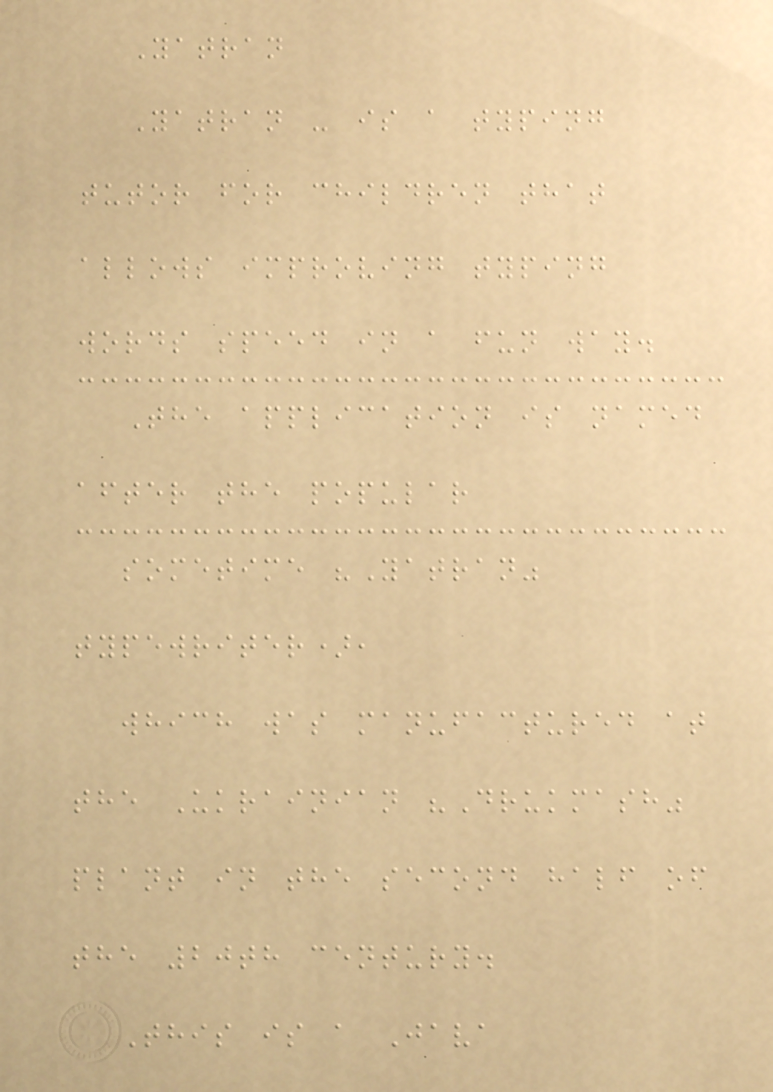Yatran
Yatran - is a typing
tutor for children that
allows improving typing
words speed in a fun way.
The application is named
after the popular
sometime "Yatran"
typewriter),
which was manufactured at
the Ukrainian "Drukmash"
plant in the second half of
the 20th century.
This is a Java
